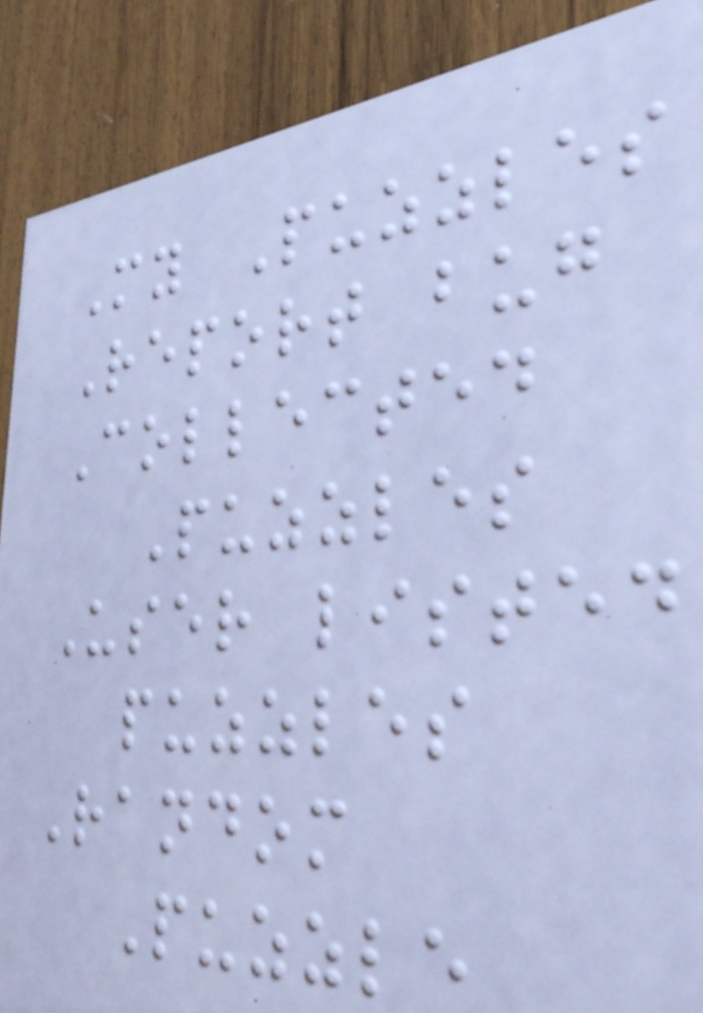My Puzzles
Report bug
Collected
Puzzles
User listed
puzzles
Random
Puzzle
